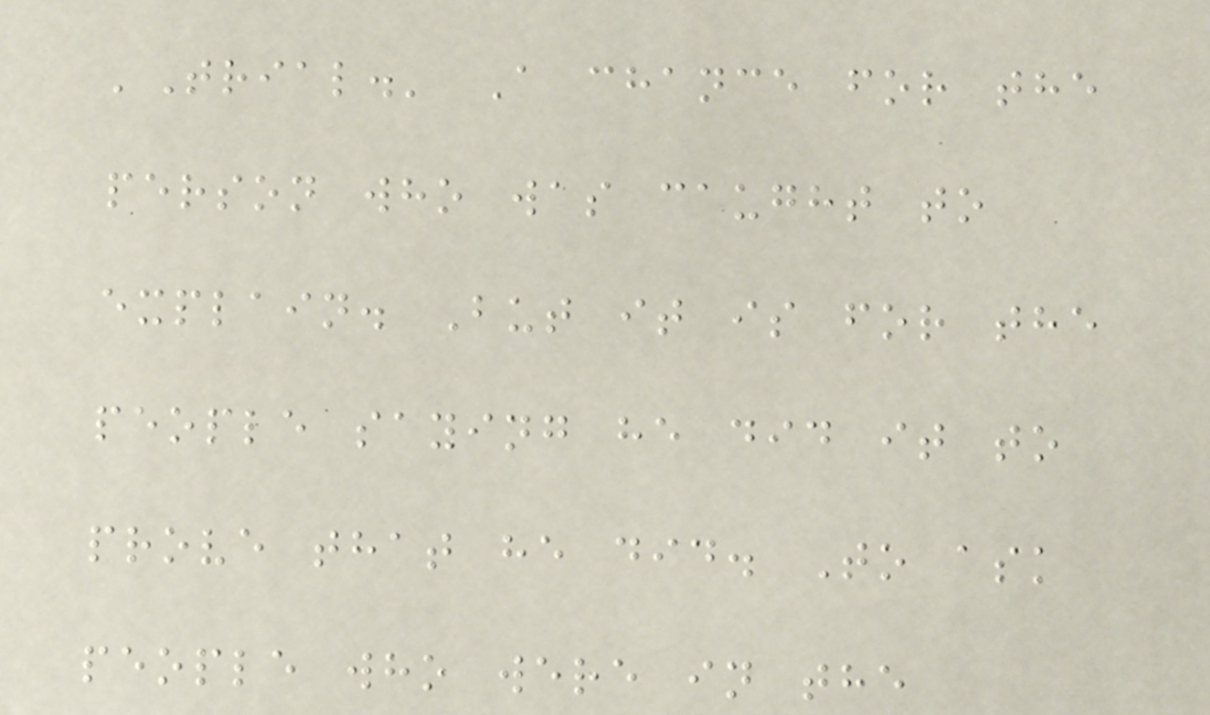'Trial.' A chance for the
person who was caught to
explain. But it is for the
people saying he did it to
prove that he did. To ask
people who were in the
